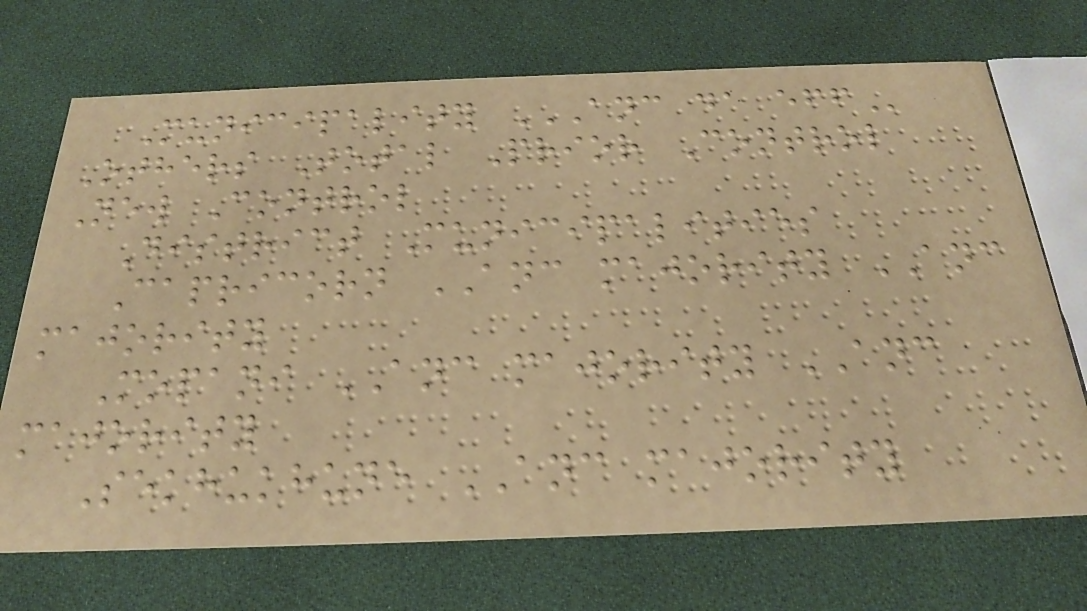Municipality ANC DA EFF
Others Total Prior Control
New Control
District Municipalities
Capricorn ANC majority ANC
majority
Mopani ANC majority ANC
majority
Sekhukhune ANC majority
